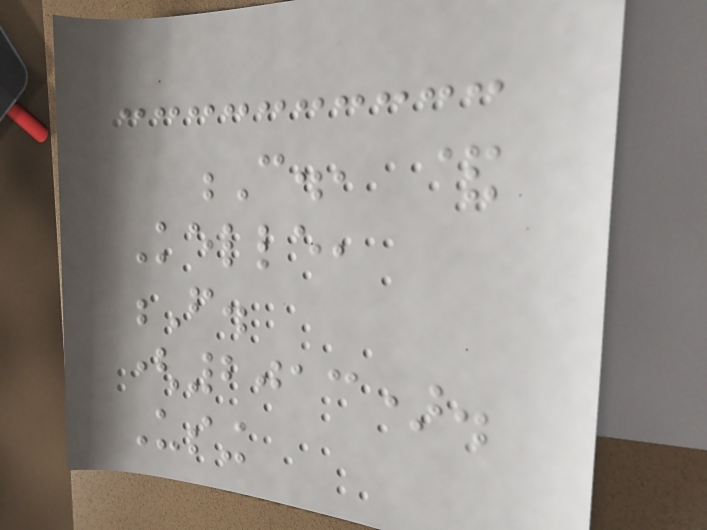C., &
Kelle,
F.
(2013).
Using
